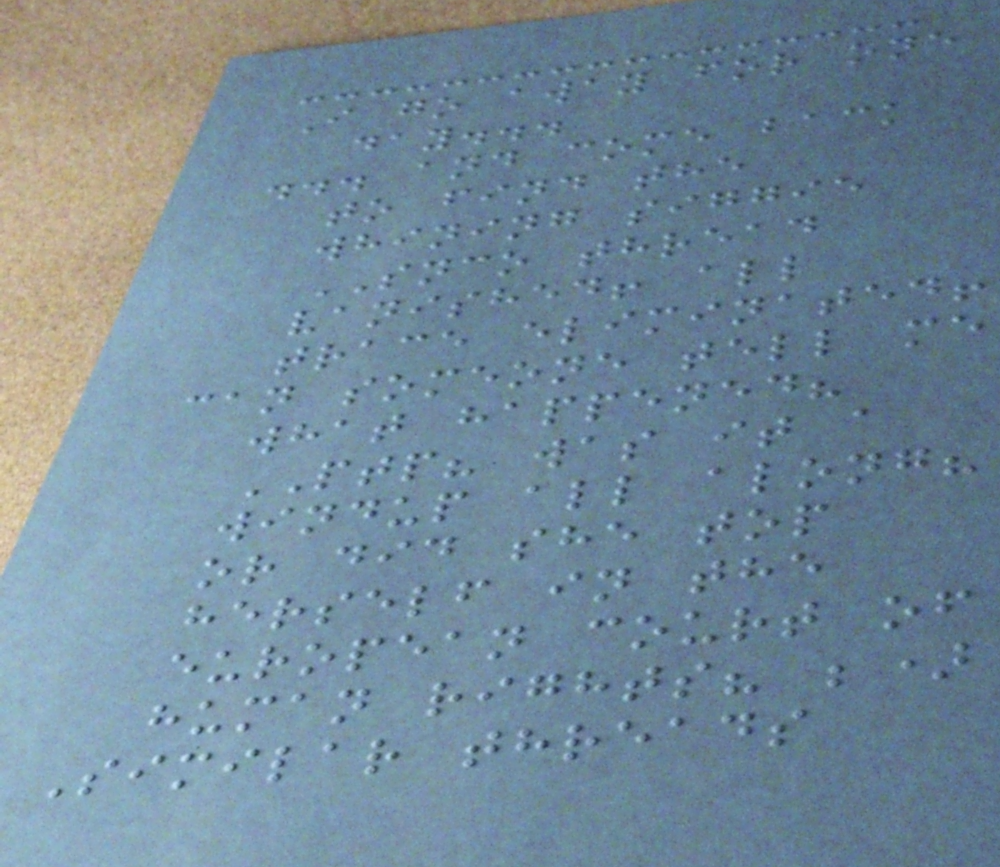I go away for one
day...
... and come back
to find the
whining siggie
SNCO thread
vanished! all
trace eliminated!
can someone tell me
what happened?
PTP? was it a
windup all along?
or did she top
herself in the
european court of
human rights? ;)
Similar threads
